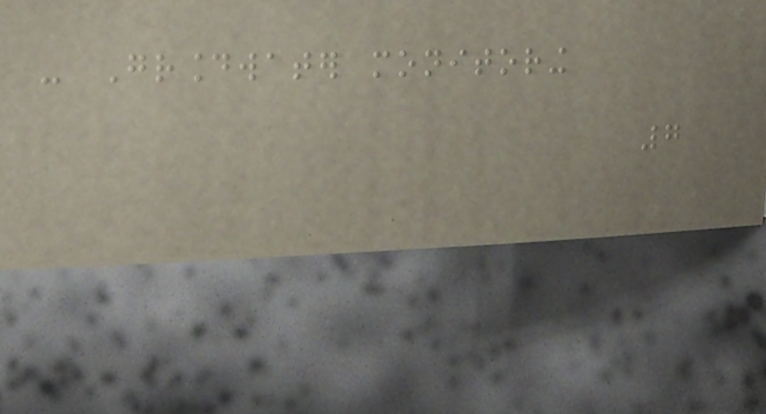- Groundwater monitoring
7
